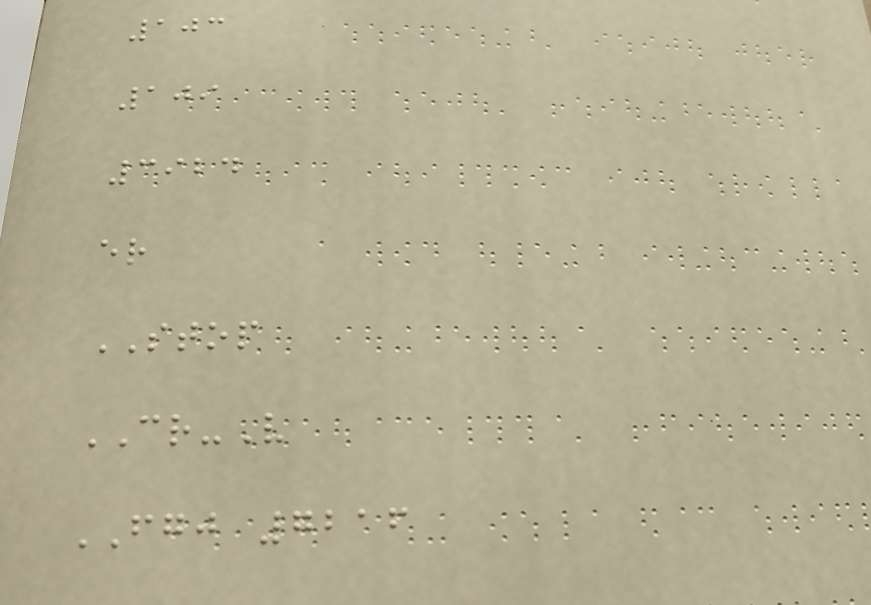103
109
3924
er
STOP
CR-V
FGJ 7216
